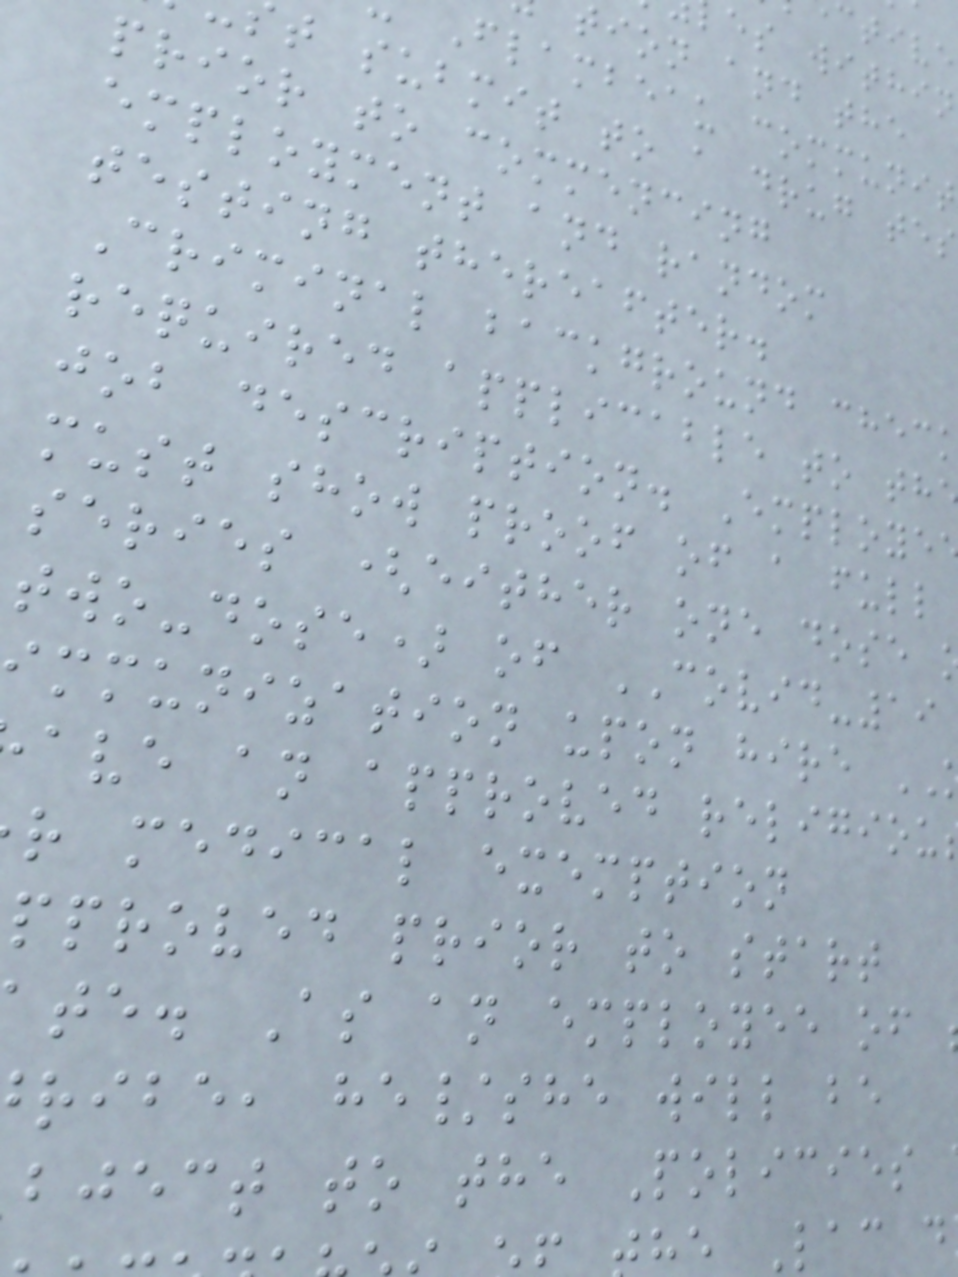es within
tion and the
Flambeau communit
t submit to a drug tes
prior to commencing
employment and random
testing thereafter.
Criminal background check
required applicable to th
job description. Employe
must show proof of a full
series (either one dose
two-dose) of COVID-19
mmunization upon hire
ave an approved religiou
r medical exemption
pproved prior to start
te. As an employee of
ribe, he/she will be
bject to the Policies
e Lac d
